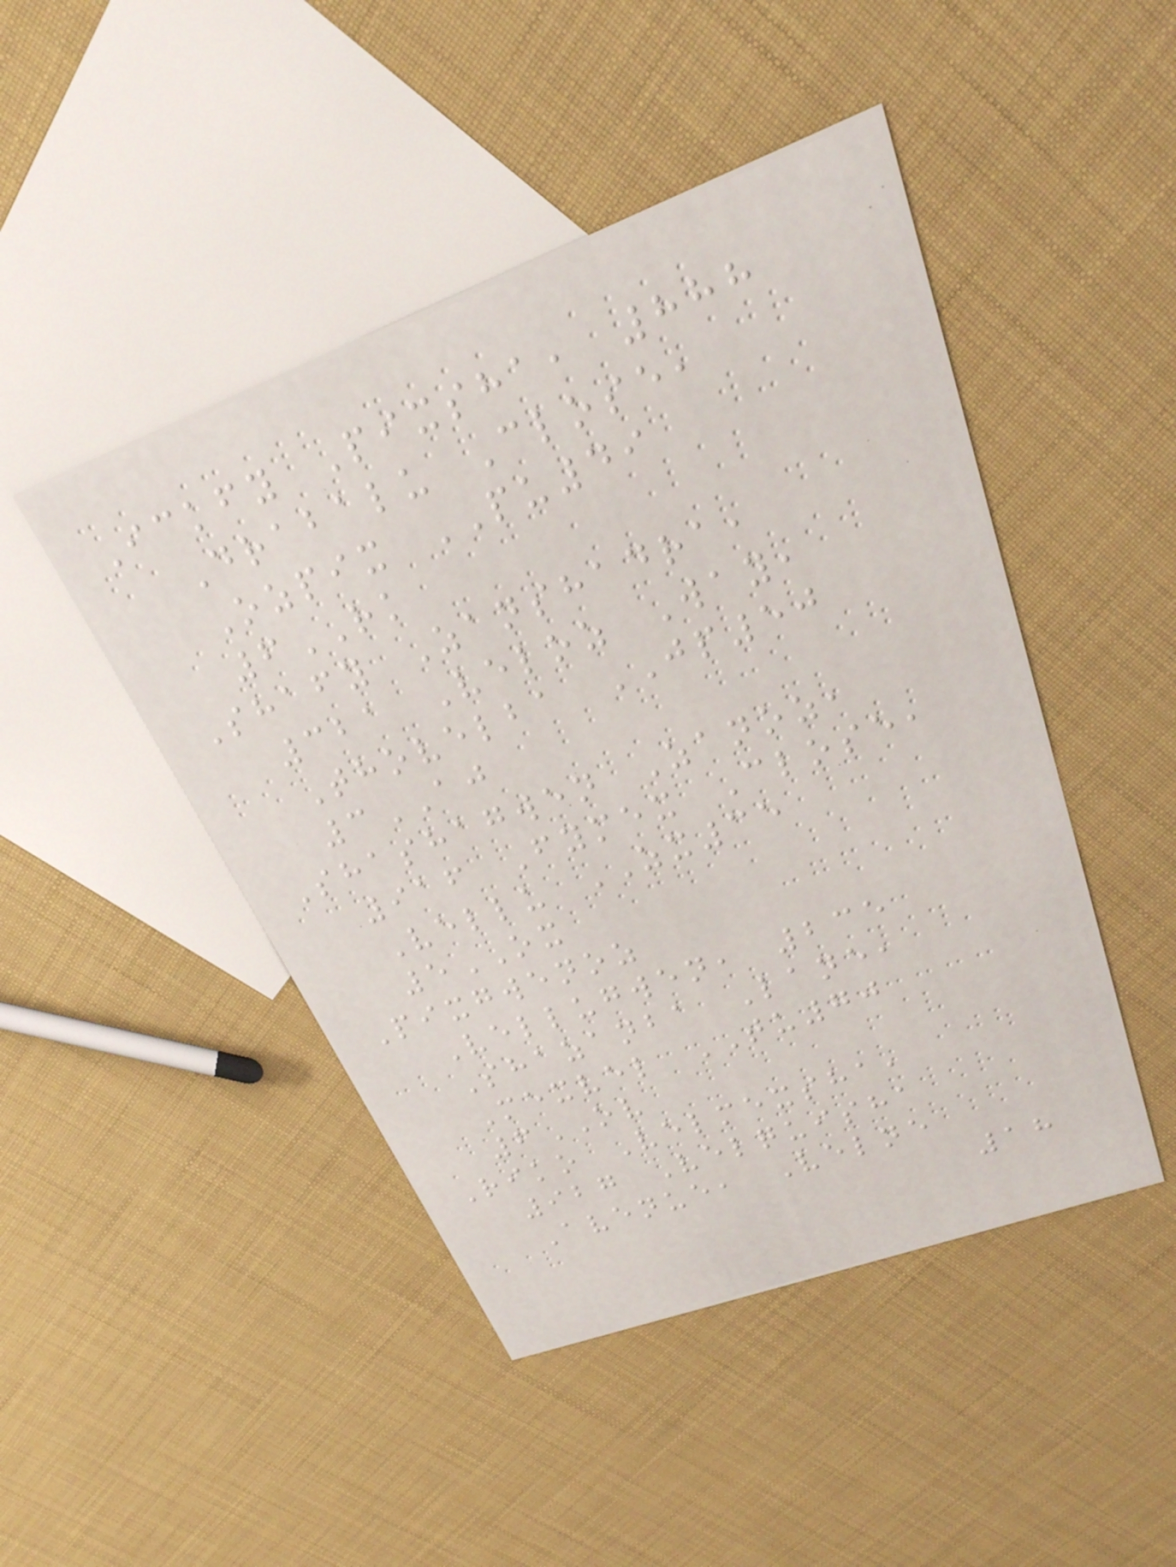Ickfy Pixsha, 888
Drabalu Close,
Ozpix PU49
6RK
Shafy Zanshadra,
321 Veloz Way,
Thovelba JP50
3AJ
Shashagwen Zanoz,
916 Fymex Close,
Vellu ZX35
5OX
Pixgwenoz
Vellugwen, 235
Shazanba Lane,
Mexvel TU70
6OV
Riko Velmexsha,
927 Velquisha
Avenue, Velne
18
